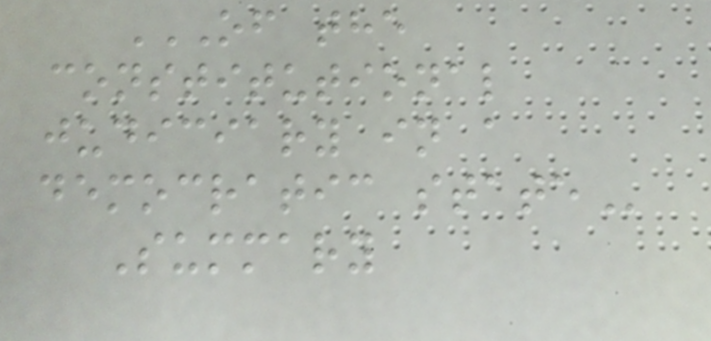OF THE
CONSTITUTIONAL
JUDICIARY IN A
DEMOCRATIC STATE
Summary
